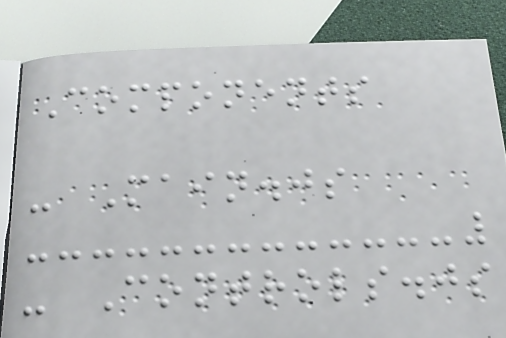Components
- Main.js
- Controls.js
